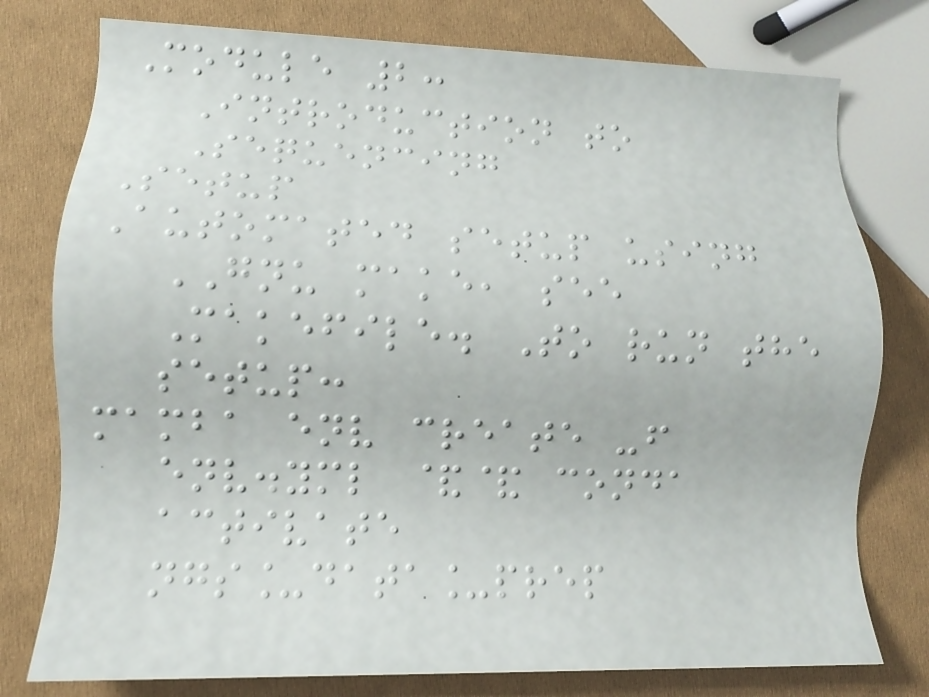Module 2:
Introduction to
Sequencing
Setup
Automated setup using
GNU make, see
Makefile. To run the
setup:
mamba env create -f
env.yml && conda
activate
ngs_data_prep
